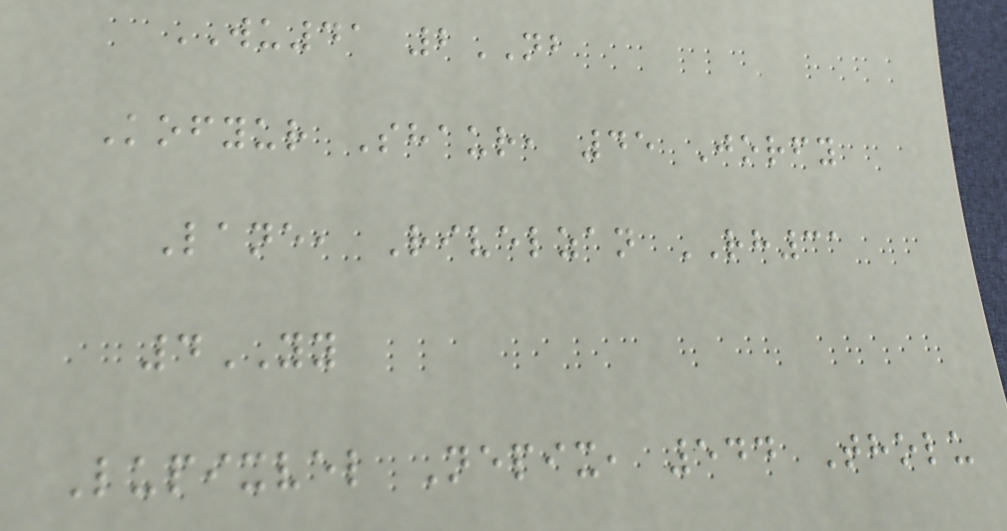WU41 2NB
Kofyur Shaur, 45 Jorfy
Lane, Rivelzan RH31
4YY
Lupixvel Nepix, 544 Tholu
